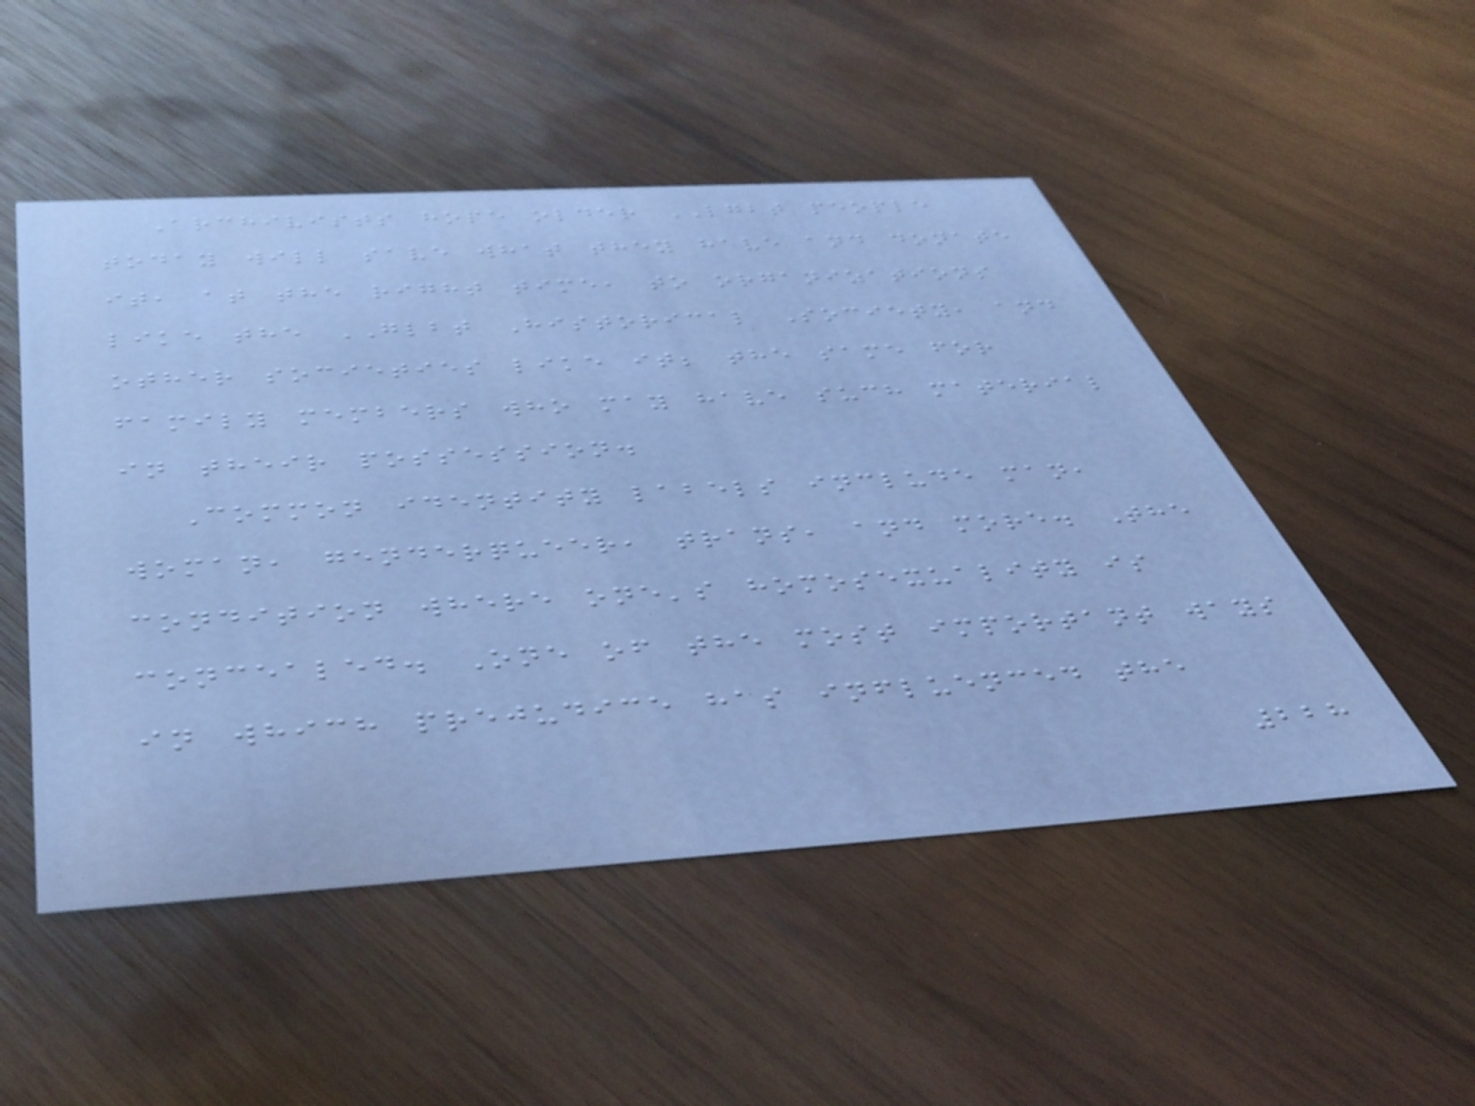Archivists hope older LGBT people
today will save what they have and donate
it, at the right time, to organizations
like the GLBT Historical Society, and
other societies like it; the same for
family members who may have such material
in their possession.
Common identity labels include man,
woman, genderqueer, trans, and more. The
condition where one's homosexuality is
concealed. One of the most important ways
in which prejudice has influenced the
228
